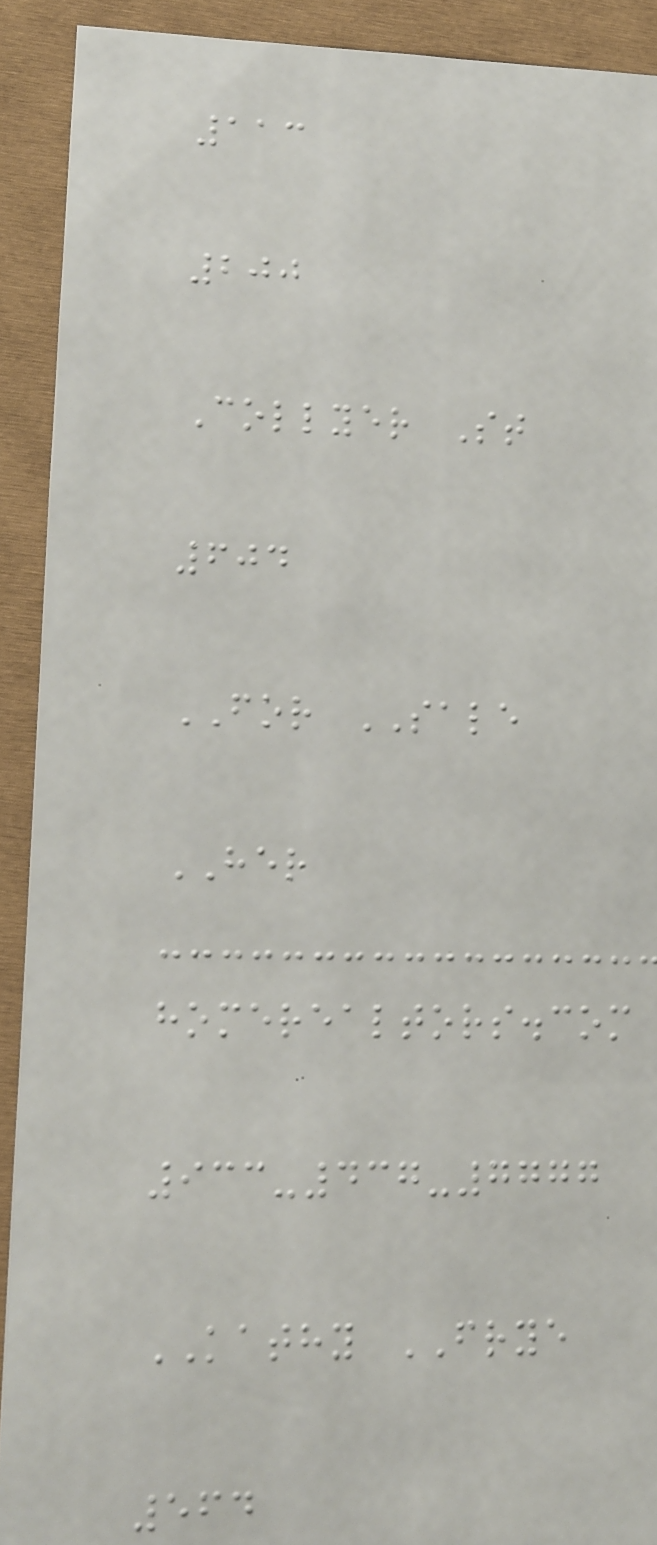113
200
Collyer St
604
FOR SALE
HER
homerealtors.com
933-437-7777
KATHY FRYE
564
